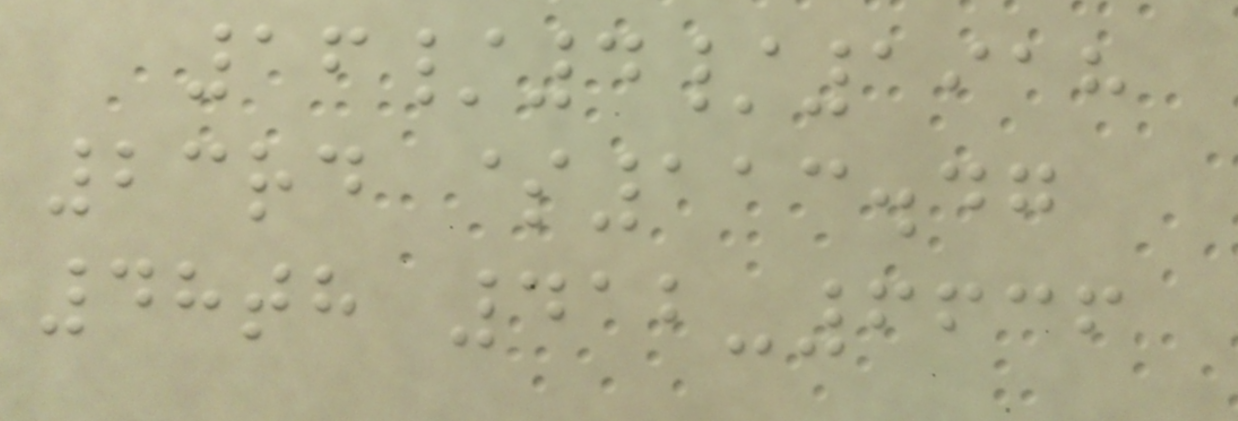16/4/1918
23rd $113.47
48th 412-6636
